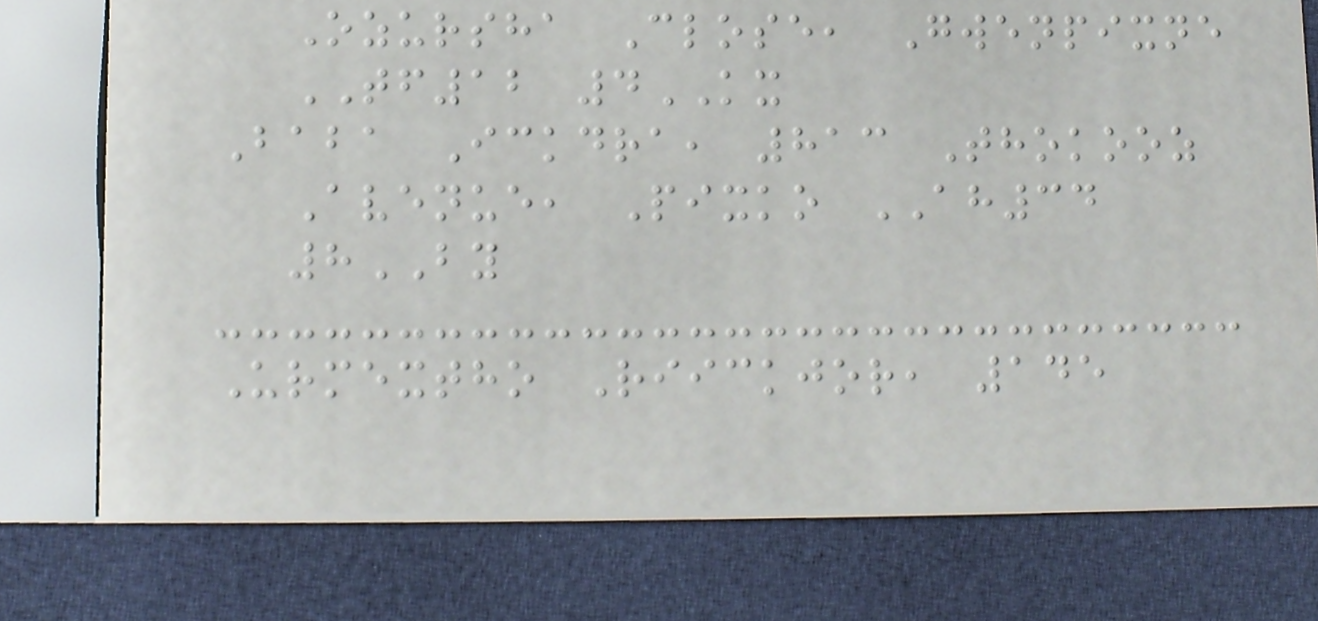Ozursha Close, Gwenpixne
TF12 4KX
Baba Ickdra, 813 Thokooz
Avenue, Pixko AH34
8BY
Urmextho Riickjor, 145
